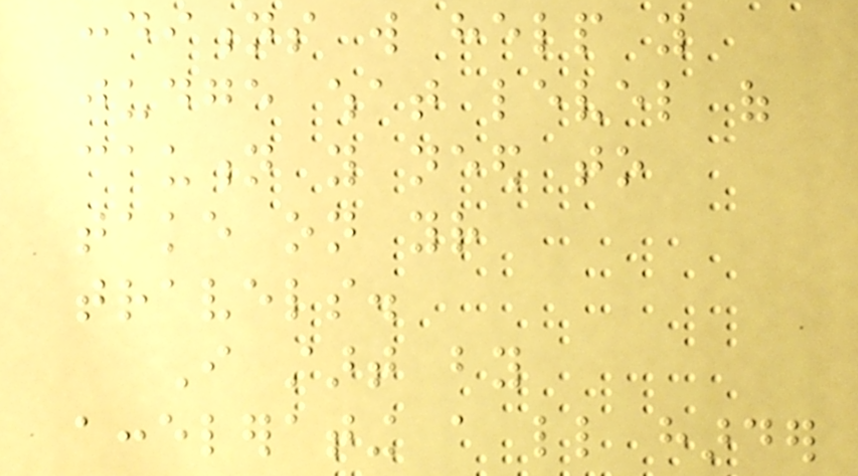conditions will help you
judge what level of
caution you need to
take on your
travels.
I start by
accelerating a little harder
